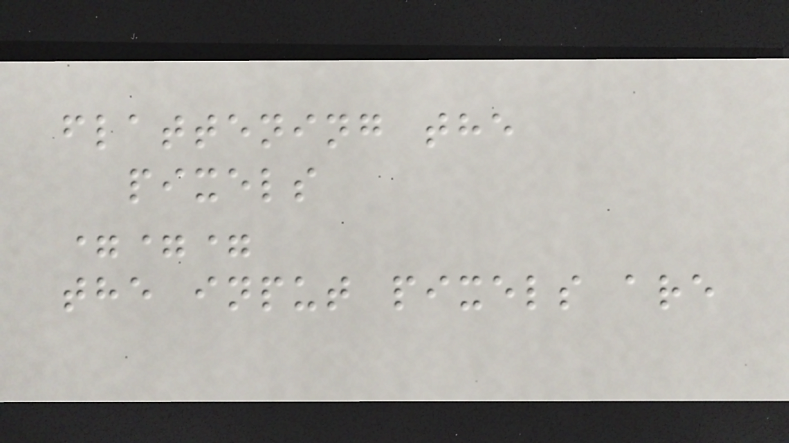flattening the
pixels
===
the input pixels are
